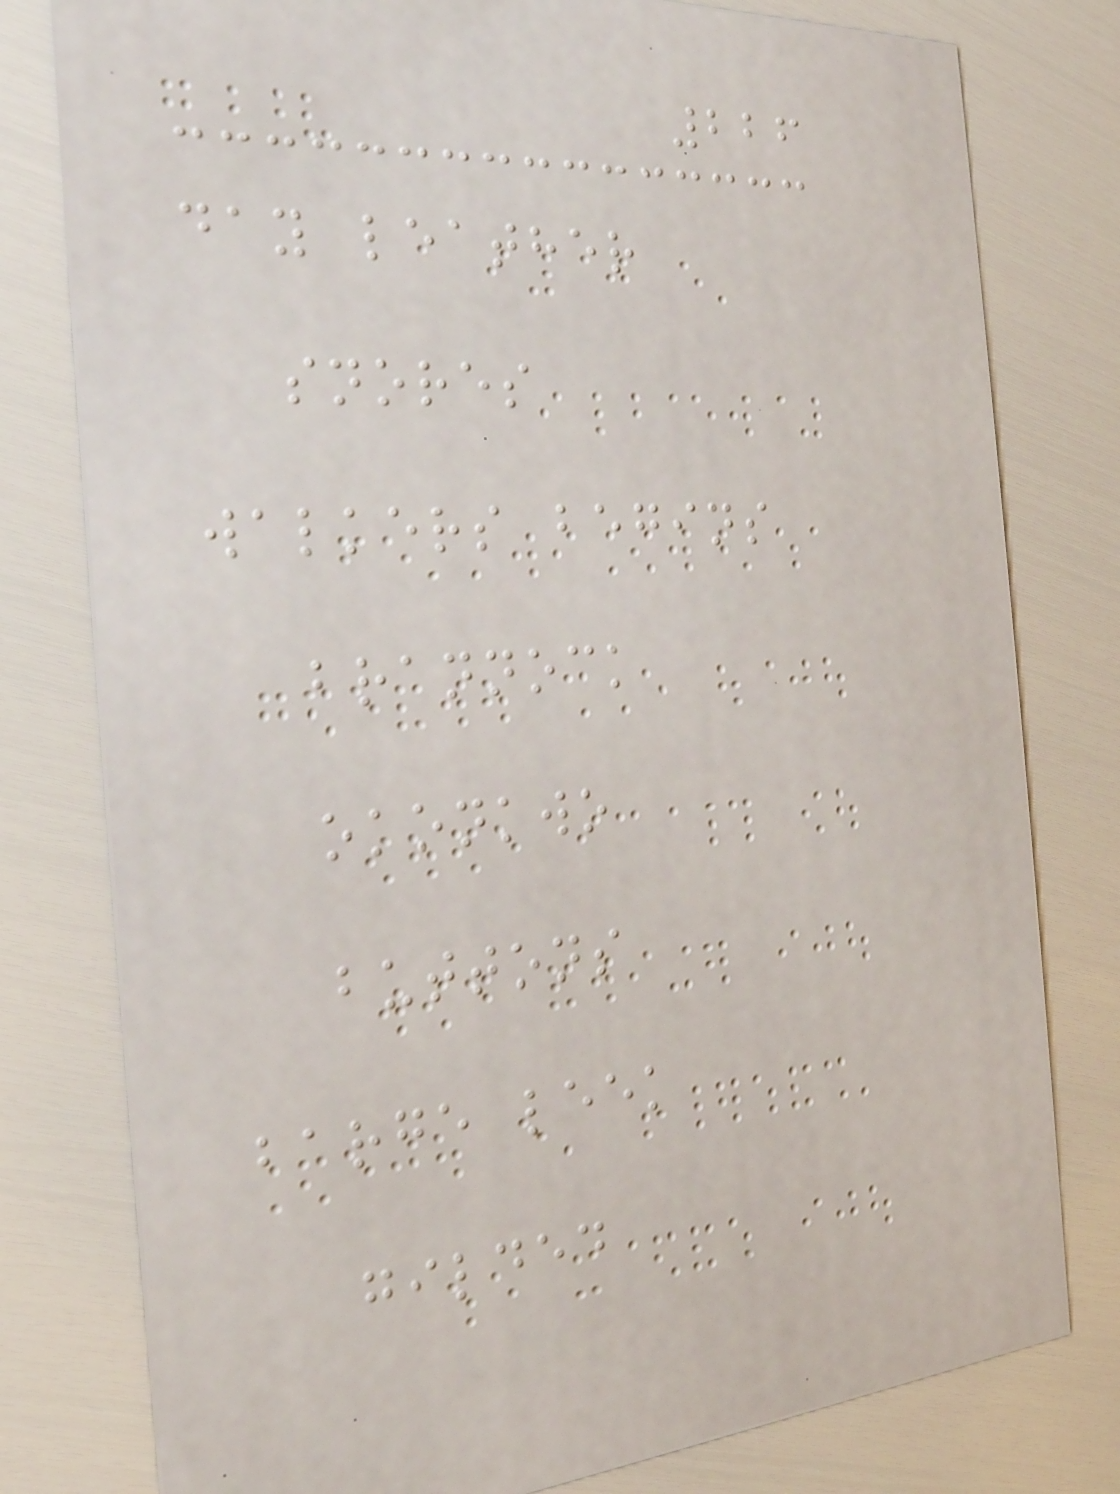226
day leather
snores
walkers begins
brannock
okonkwo
buttons
barge leek
gilded
